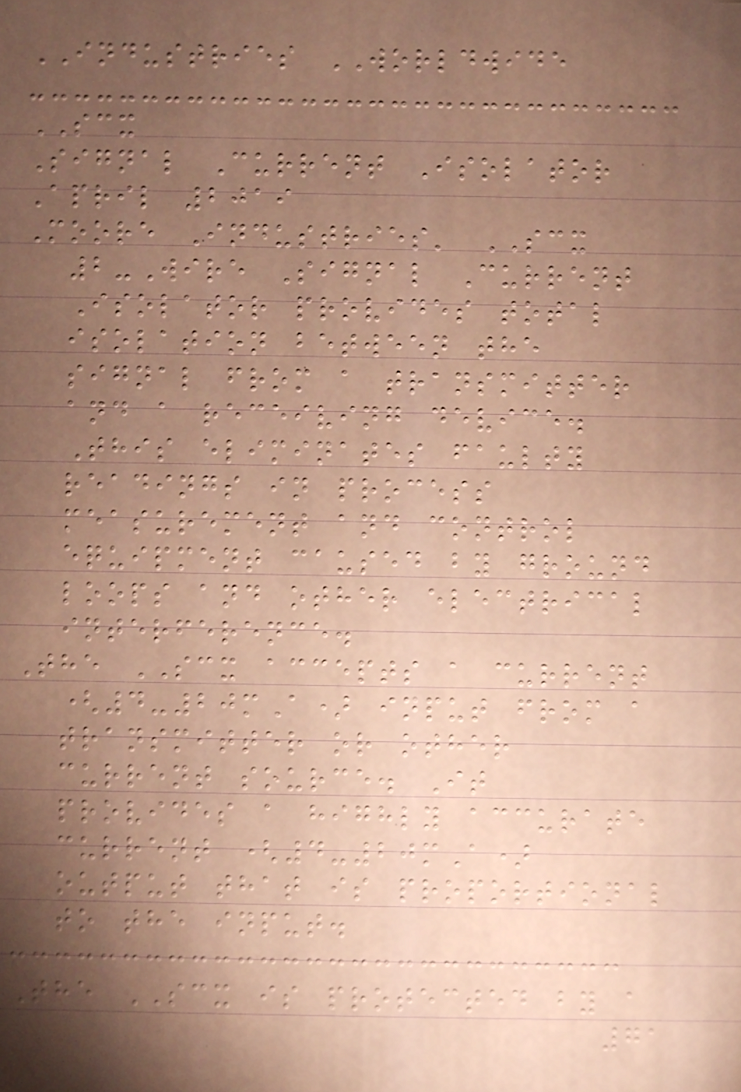INDUSTRIES WORLDWIDE
SCX
Signal Current Isolator
April 2019
Moore Industries' SCX
2-Wire Signal Current
Isolator provides total
isolation between the
signal from a transmitter
and a receiving device.
This eliminates faulty
readings in process
measurement and control
equipment caused by ground
loops and other electrical
interference.
The SCX accepts a current
(4-20mA) input from a
transmitter or other
current source. It
provides a highly accurate
current (4-20mA)
output that is proportional
to the input.
The SCX is protected by a
71
